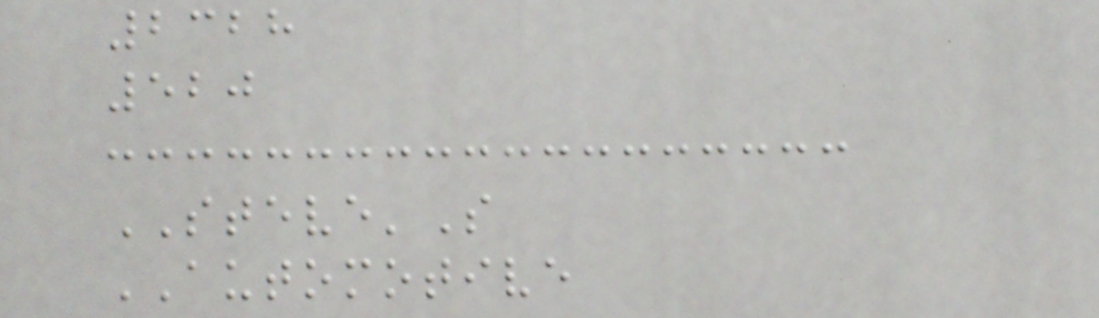2328
520
STEVE'S
AUTOMOTIVE
